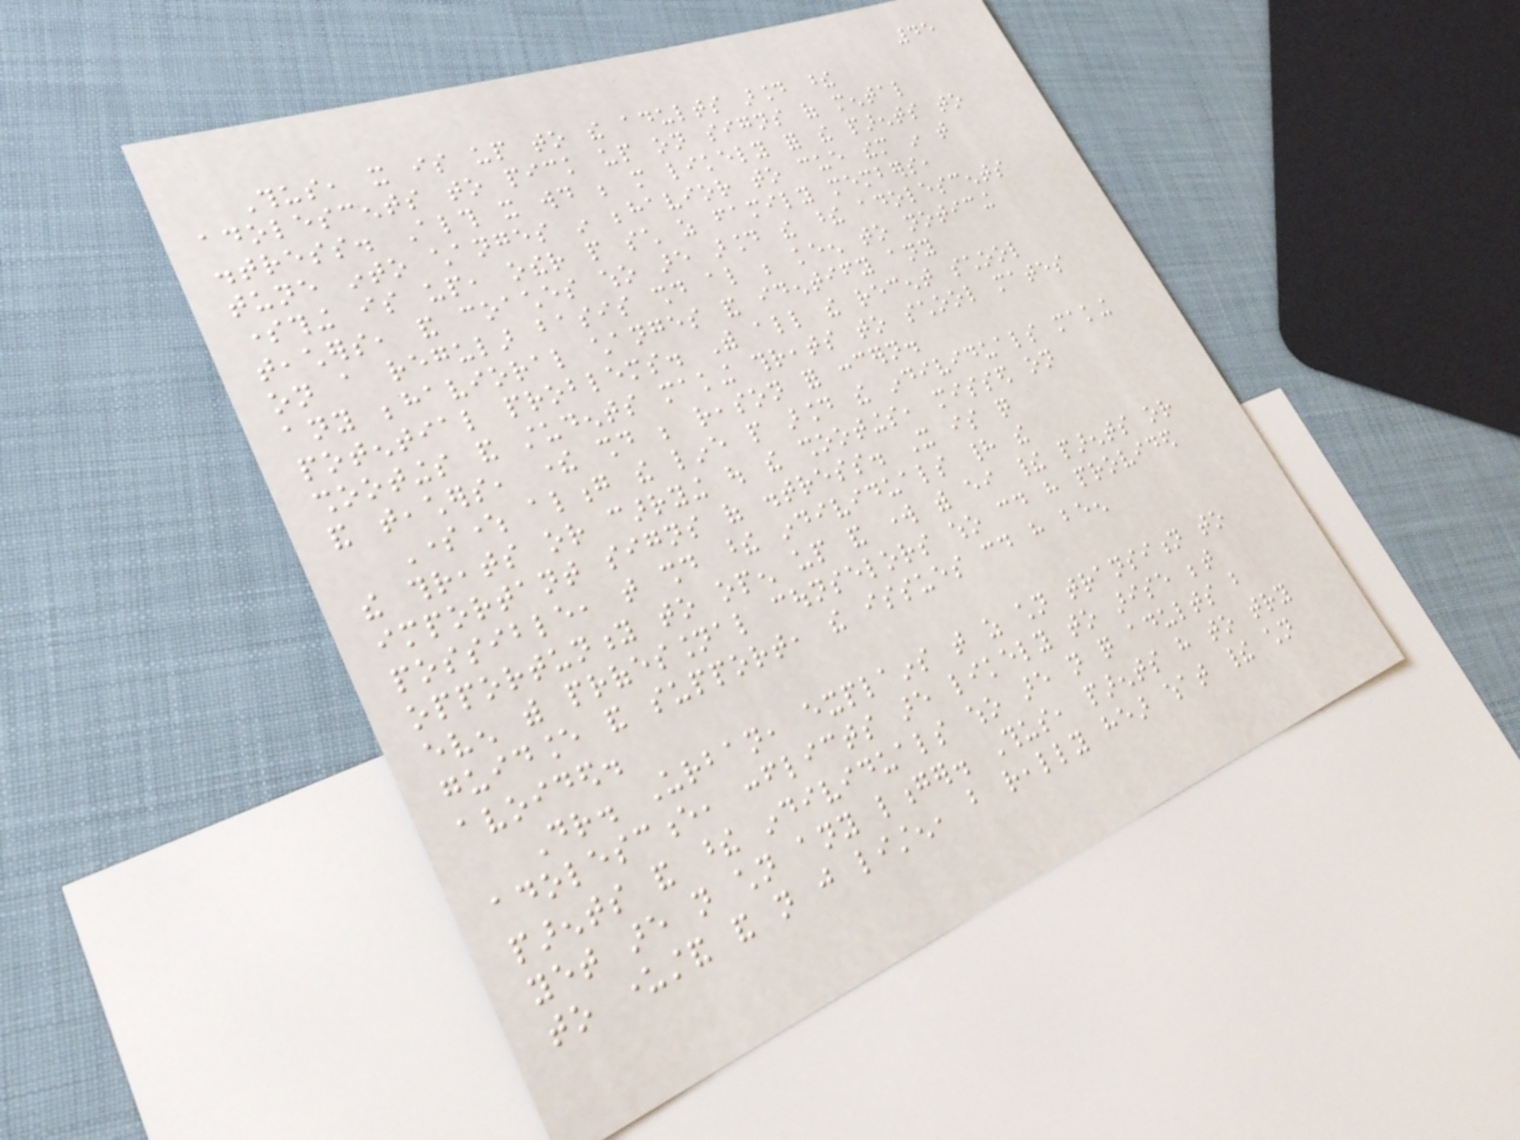45
Thus, it is up to the adults around these
adolescents to pick up on signs of mental
distress. Although it would be more likely for the parents to
tune into changes in behavior to cue them in that
something is up, other people such as family members,
teachers, and coaches who are around the these adolescents
on a regular basis should also be keen to noticing
any behavioral changes and identify any
potential problems. With all the recent school
shootings and students making threats to school mates
and teachers, there should be reason for concern.
Somewhere along the line people around the individuals making
the threats or carrying out the shootings, missed on
important signs of distress. It is quite
possible, that should these individuals had the
opportunity to open up and work with either their parents or
even with professional counselors who could have provided
guidance and support, the issues could have been
avoided.
Dr. Urban, explains that as children transition to
adolescence, conflicts are likely to arise between
parents and these individuals who are not quite adults but
yet are not children any longer. Thus, parents have to try
to understand and not just listen, but really hear what their children
